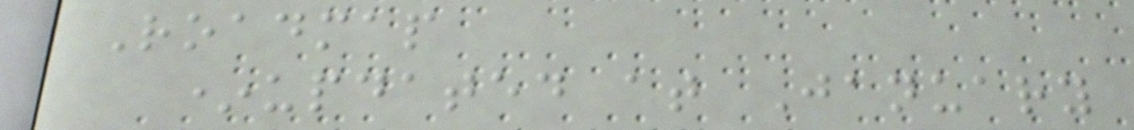Roadmap
*updated at January
